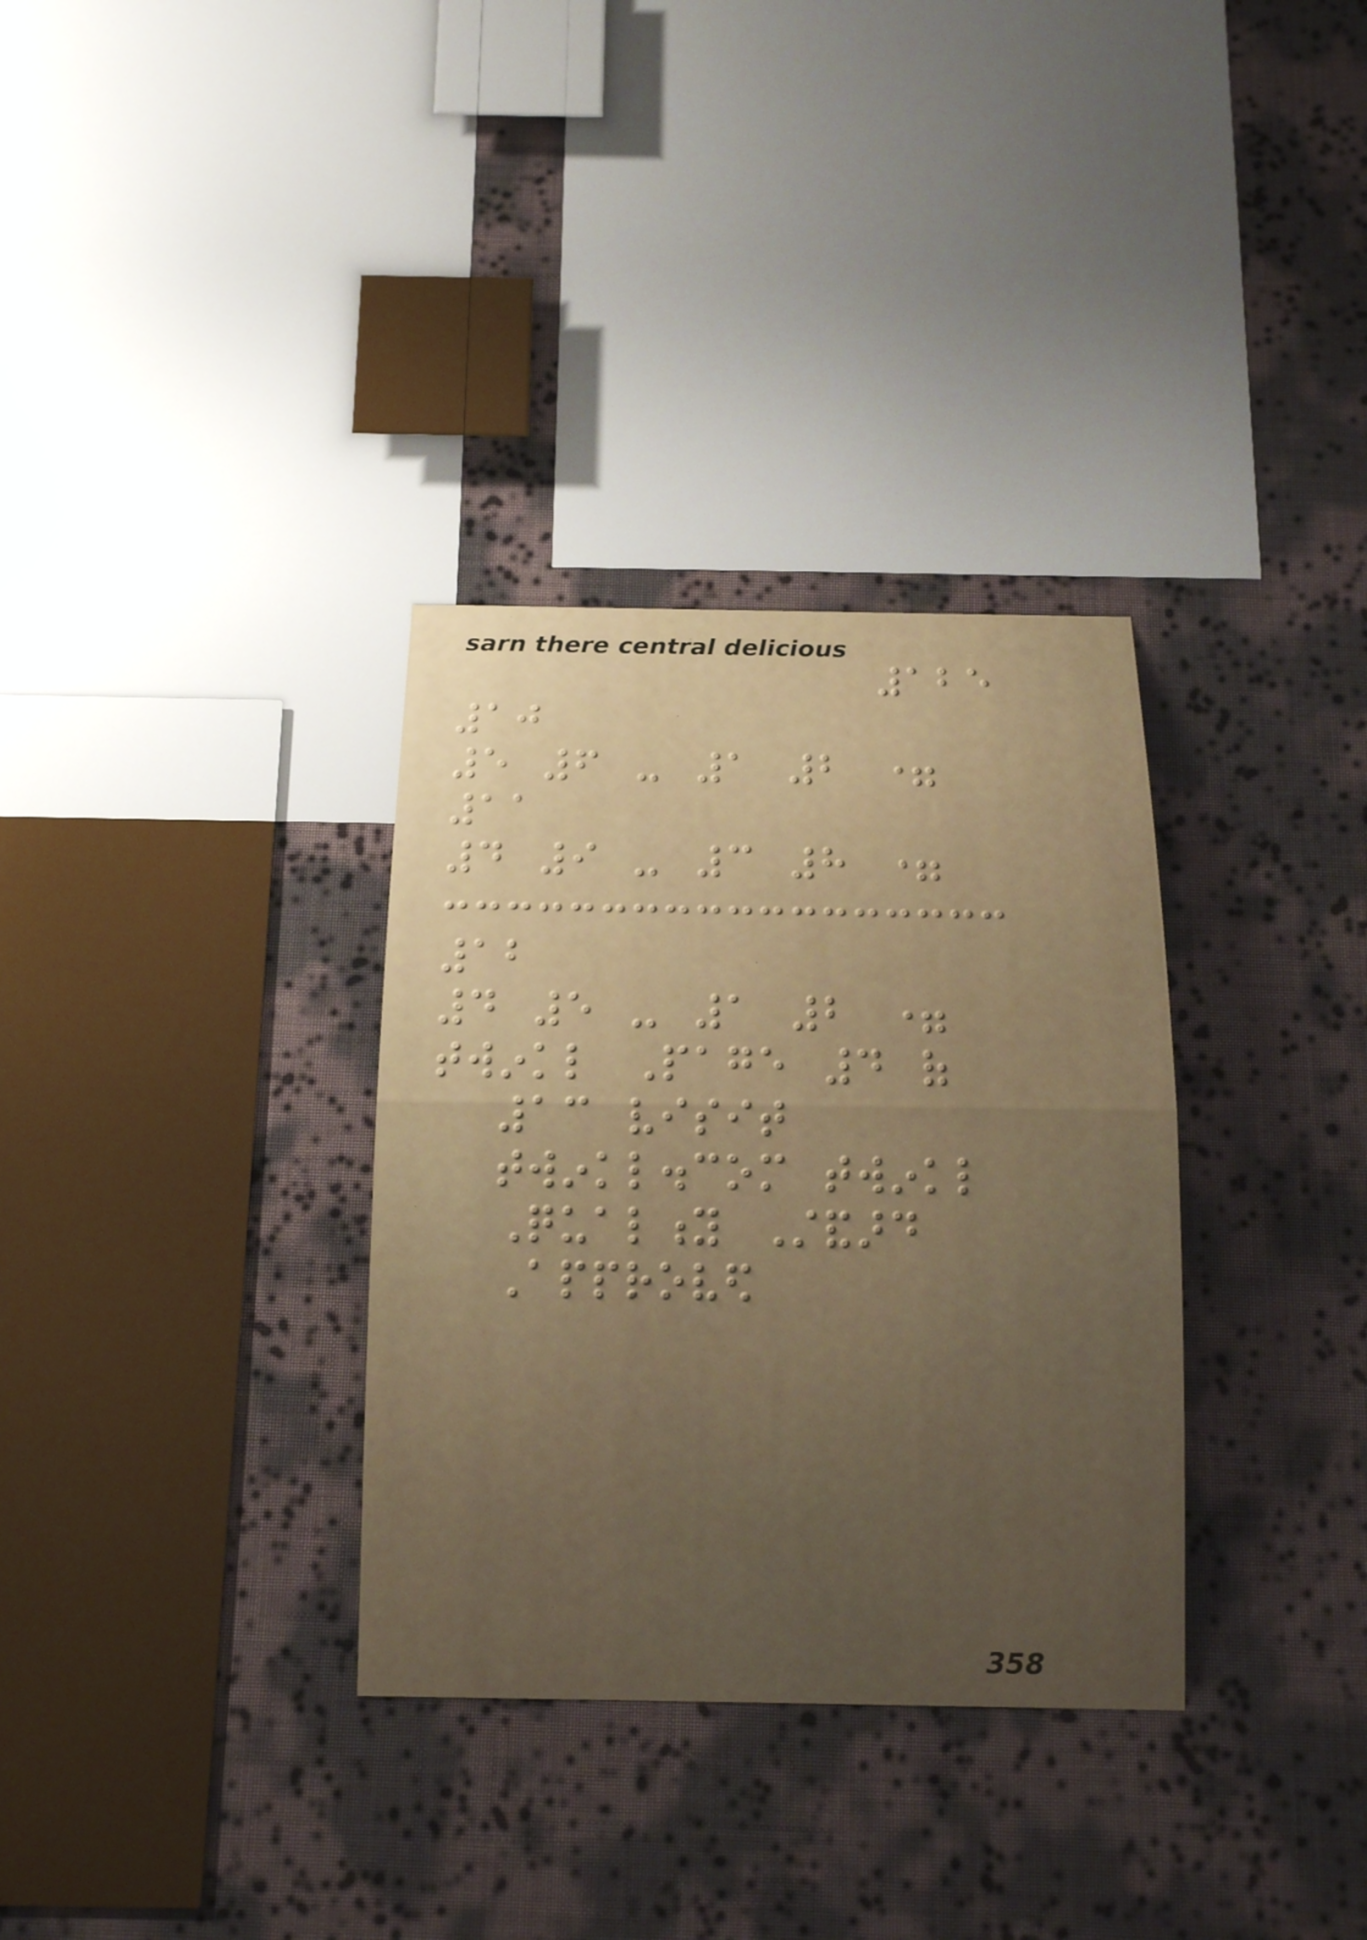125
10
5 6 - 1 2 =
11
4 9 - 3 8 =
12
4 5 - 1 2 =
twinkl Page 4 of
13 visit
twinkl.com twinkl
Quality Standard
Approved
